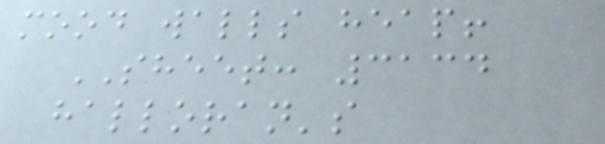mood walls heap!
SHEET: 3134
halloran's
